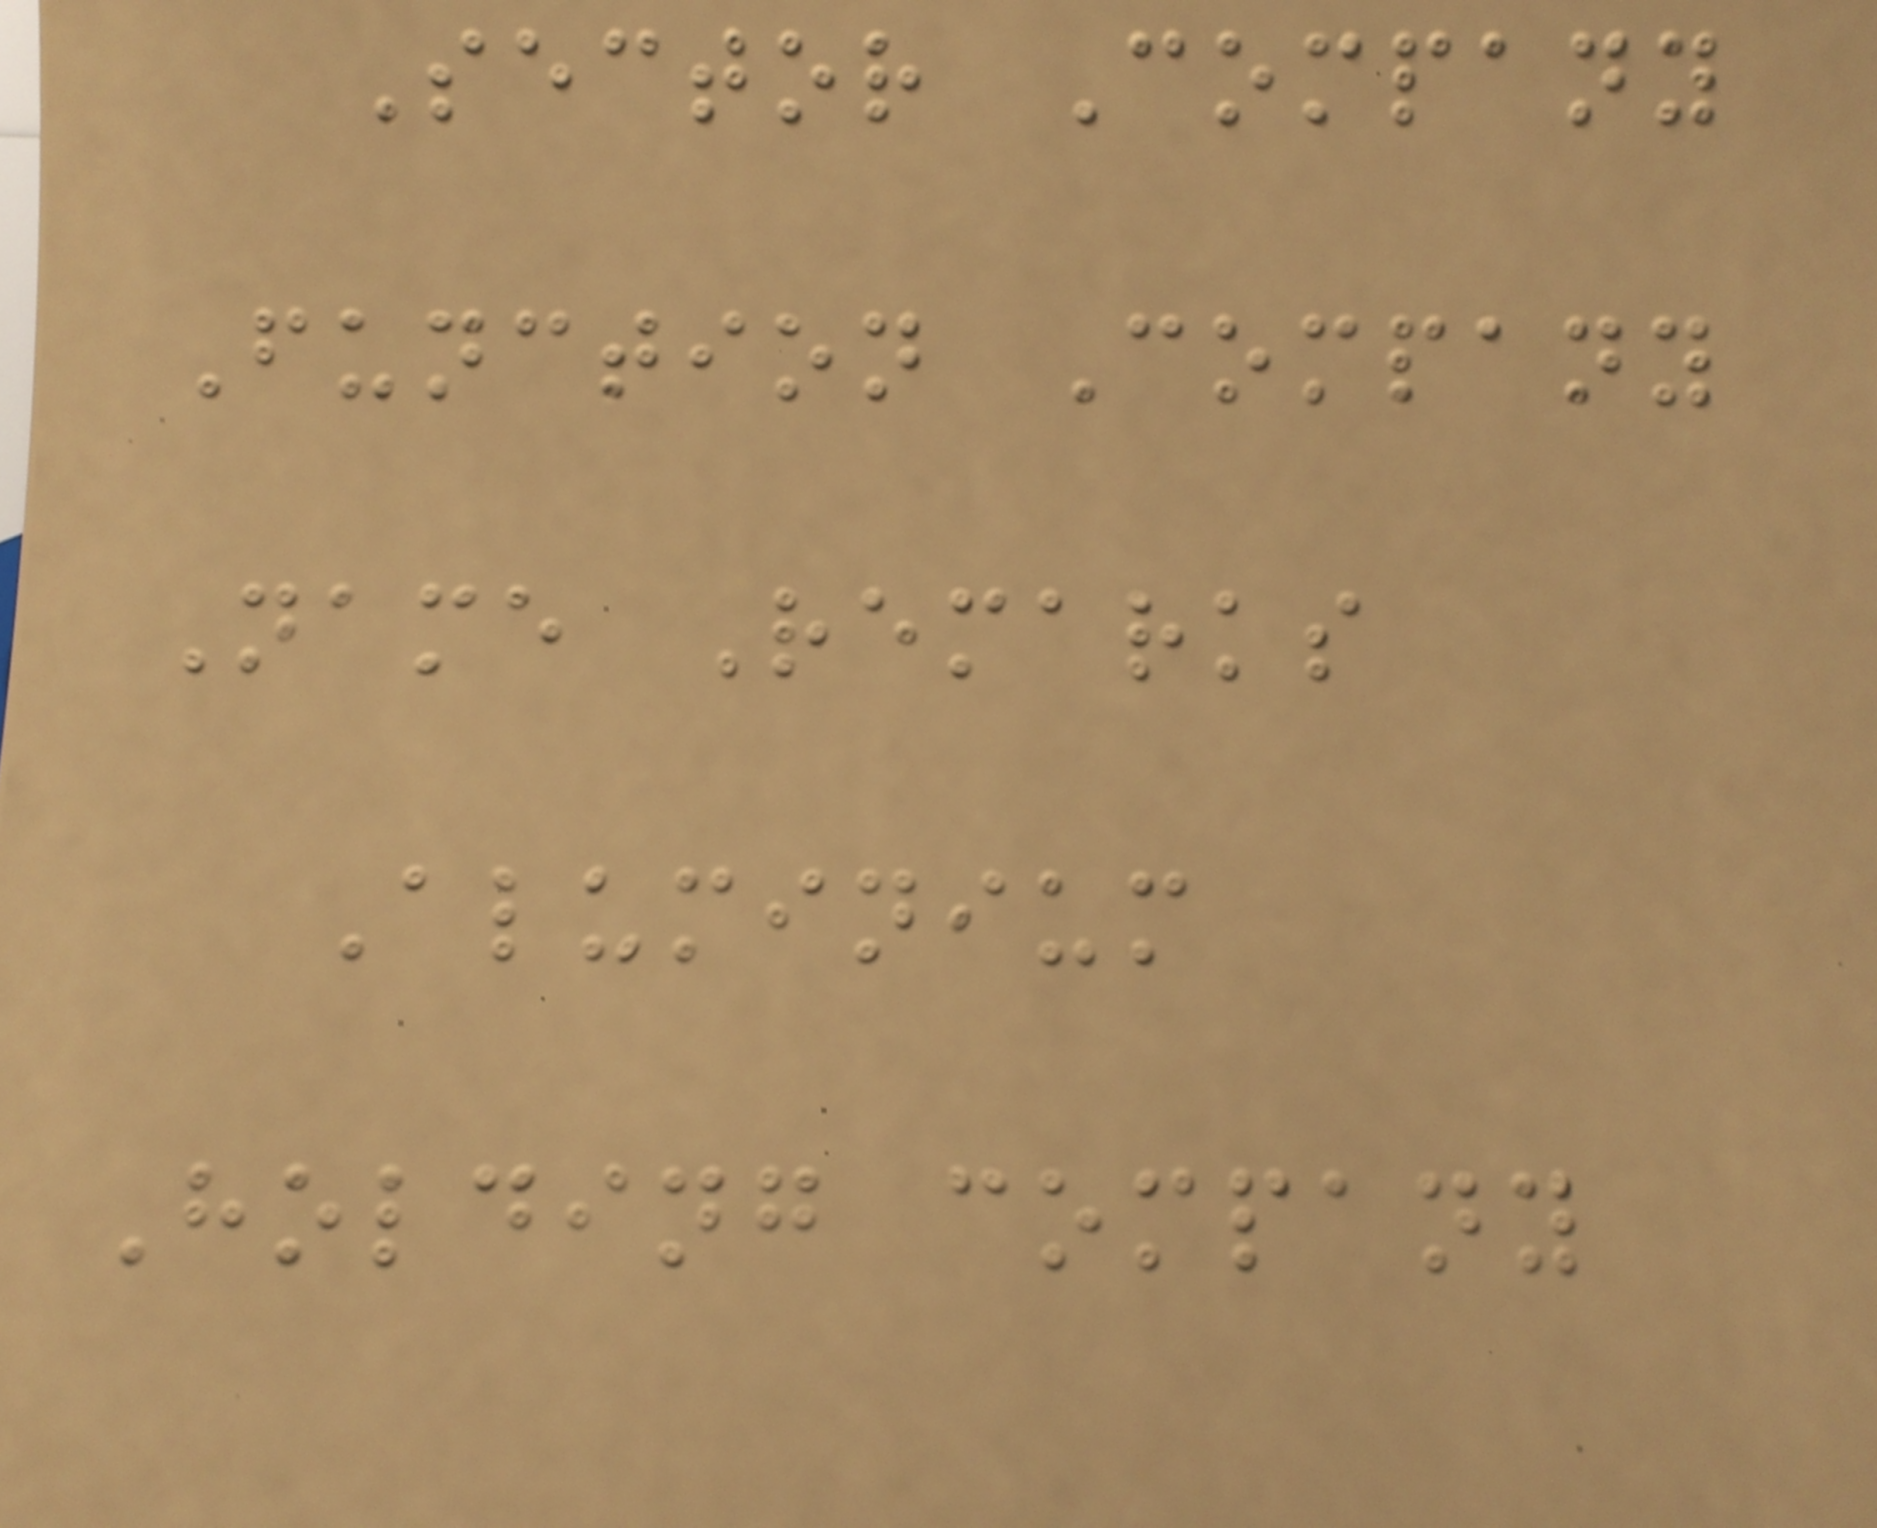Sector Company
Function Company
Name Remarks
Aluminium
Holding company
